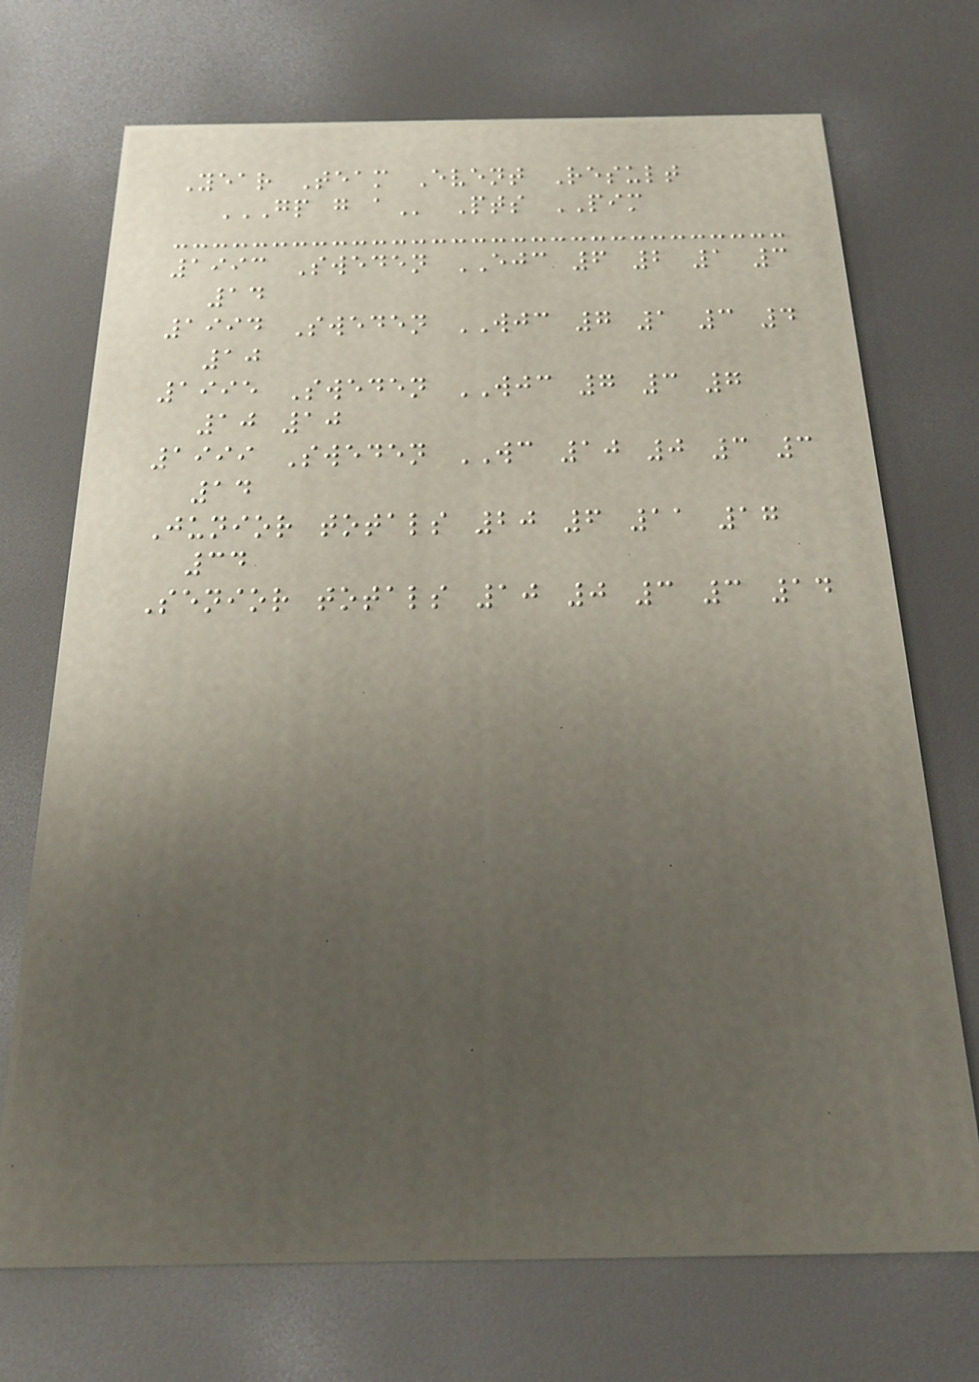Year Team Event Result
GP G A Pts PIM
1993 Sweden EJC 6 2 1 3
14
1994 Sweden WJC 7 1 3 4
10
1995 Sweden WJC 7 3 7
10 10
1999 Sweden WC 10 0 3 3
14
Junior totals 20 6 11 17
34
Senior totals 10 0 3 3 14
